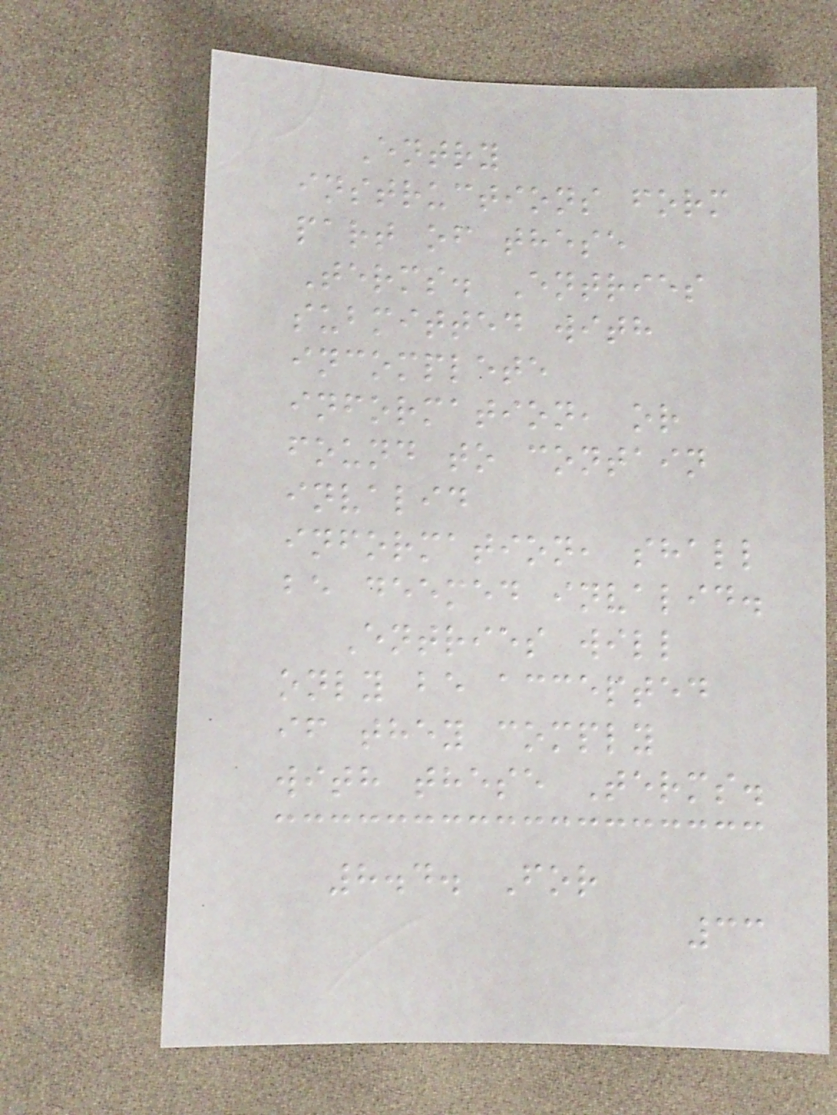Entry
instructions form
part of these
Terms. Entries
submitted with
incomplete
information, or
found to contain
invalid
information, shall
be deemed invalid.
Entries will
only be accepted
if they comply
with these Terms.
8.4. For
33
